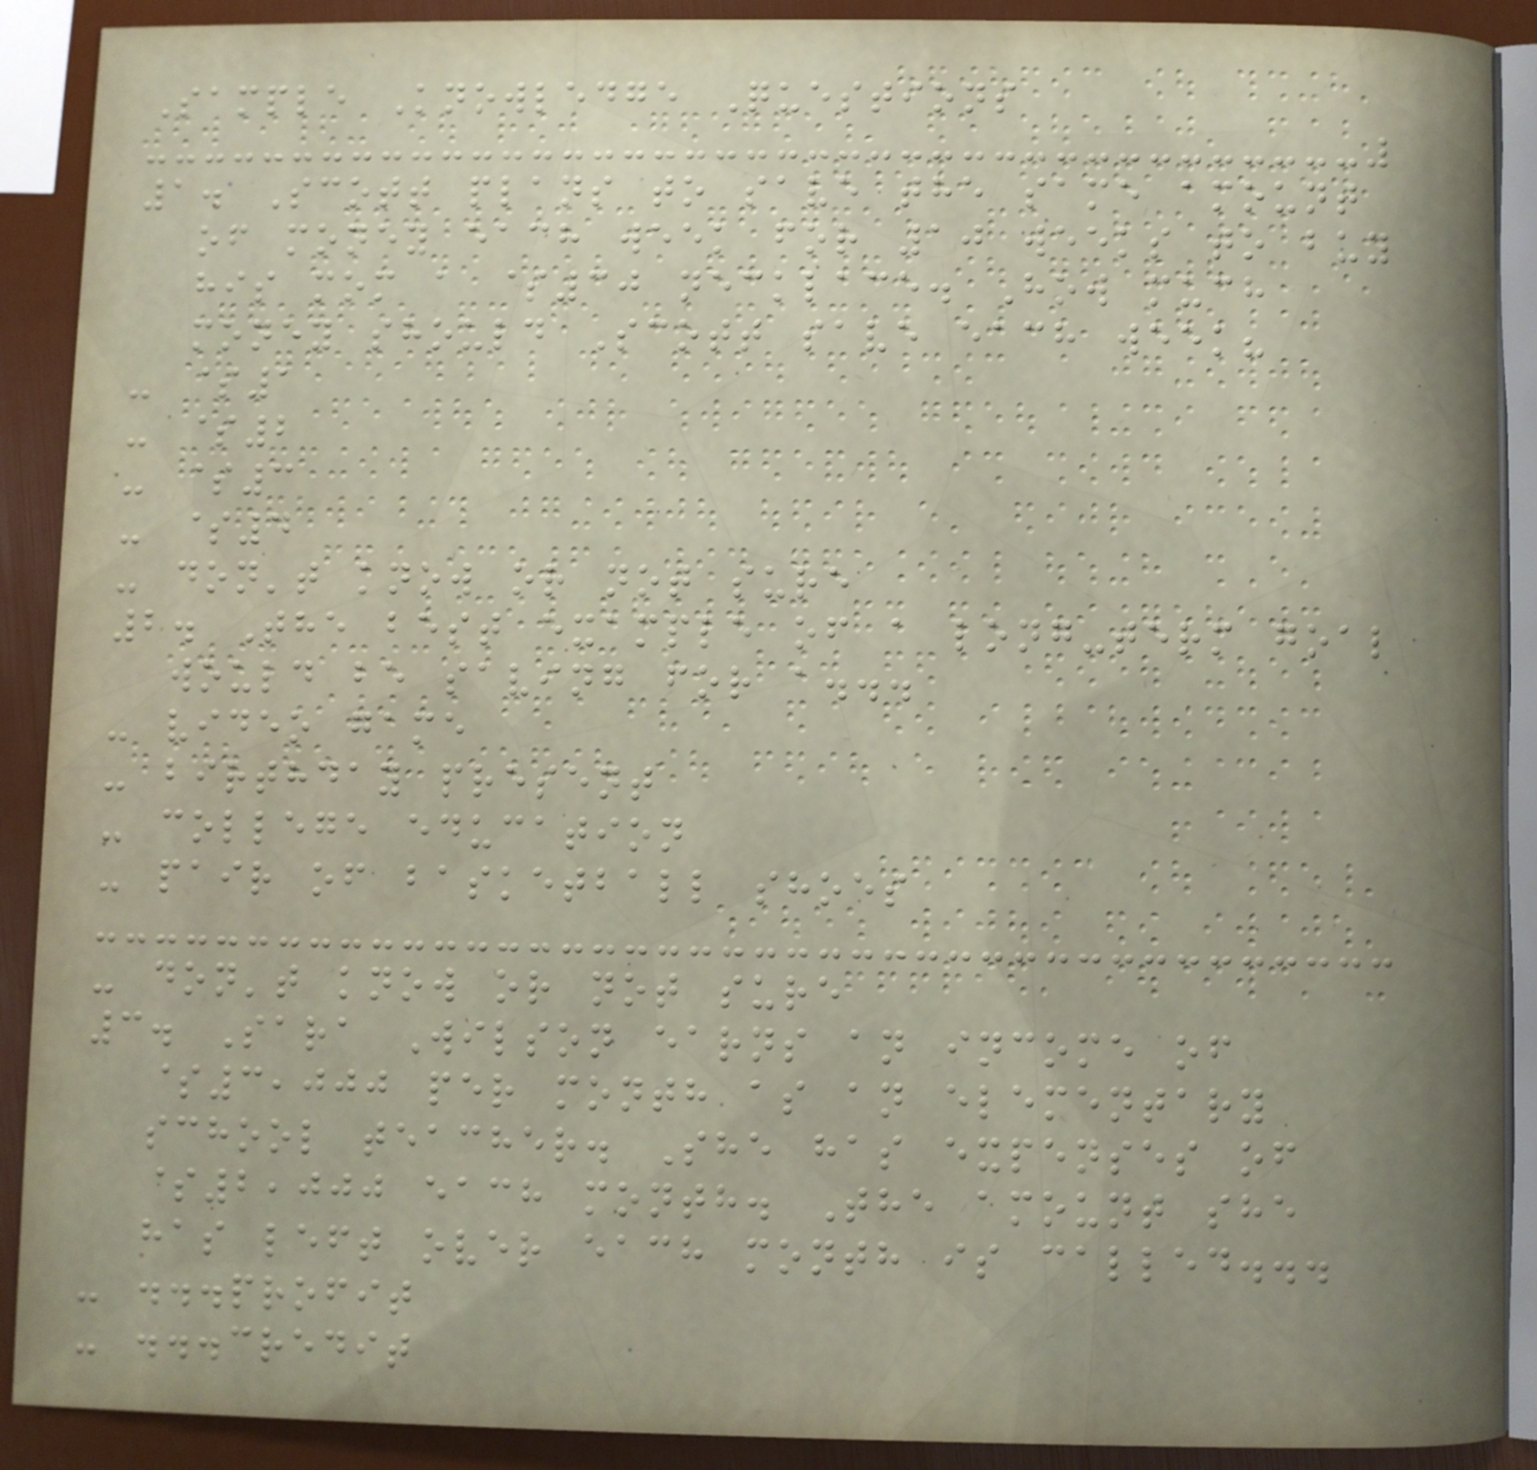Sample Knowledge Questions
1. Scott plans to save the same amount
of money each week for 10 weeks to buy
his mom a $30 necklace. How much
money should Scott save each week?
- $1
- $2
- $3
- $4
- don't know or not sure
2. The best example of a long-term goal
would be saving for a...
- video game
- birthday present
- college education
- pair of basketball shoes
- don't know or not sure
3. Sara Wilson earns an income of
$3,000 per month as an elementary
school teacher. She has expenses of
$2,000 each month. The amount she
has left over each month is called...
- ...profit
- ...credit
